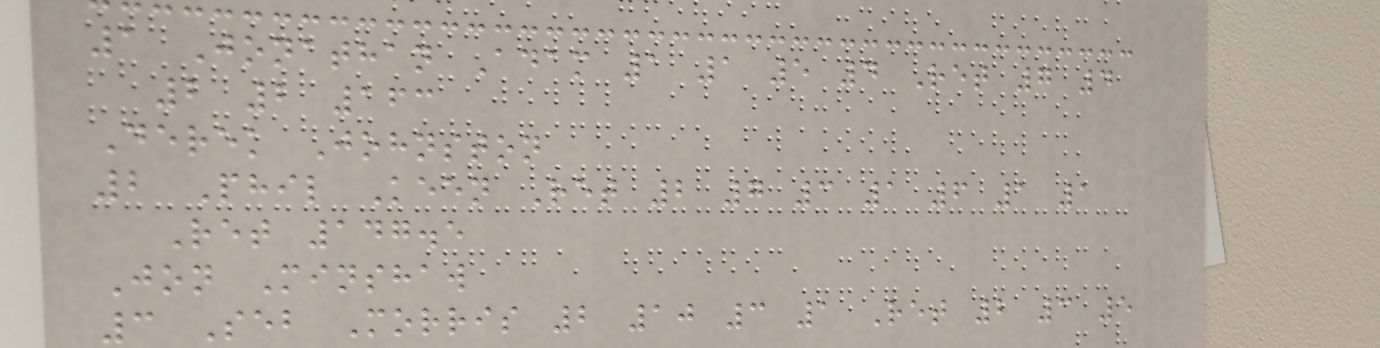1 Jonathan Adam 1 1 5 4 Ret 7 4
2 2 163
Derek Johnston
2 Phil Keen Ret 2 7 3 1 6 1 1
Ret 147.5
Jon Minshaw
3 Seb Morris 2 10 3 1 Ret 2 3 5
